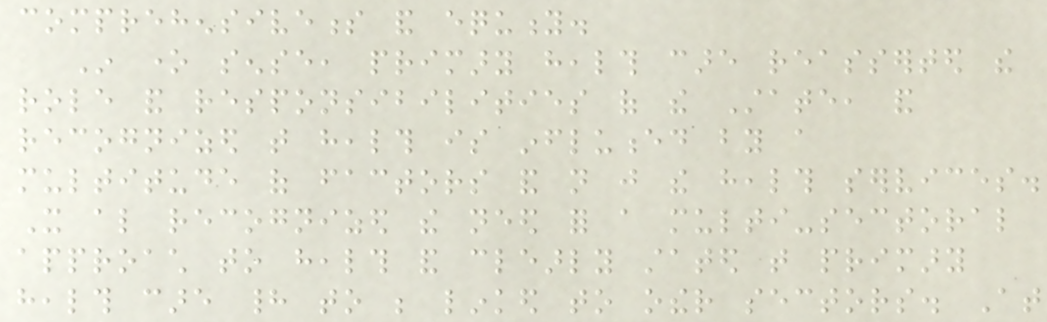comprehensiveness and equity.
In one sense, primary health care reasserted the
role and responsibilities of the State, and
recognized that health is influenced by a
multitude of factors and not just the health services.
It also recognized the need for a multi-sectoral
approach to health and clearly stated that primary
health care had to be linked to other sectors. At
